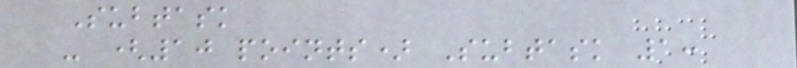Subtask
- (10 points) Subtask 1:
